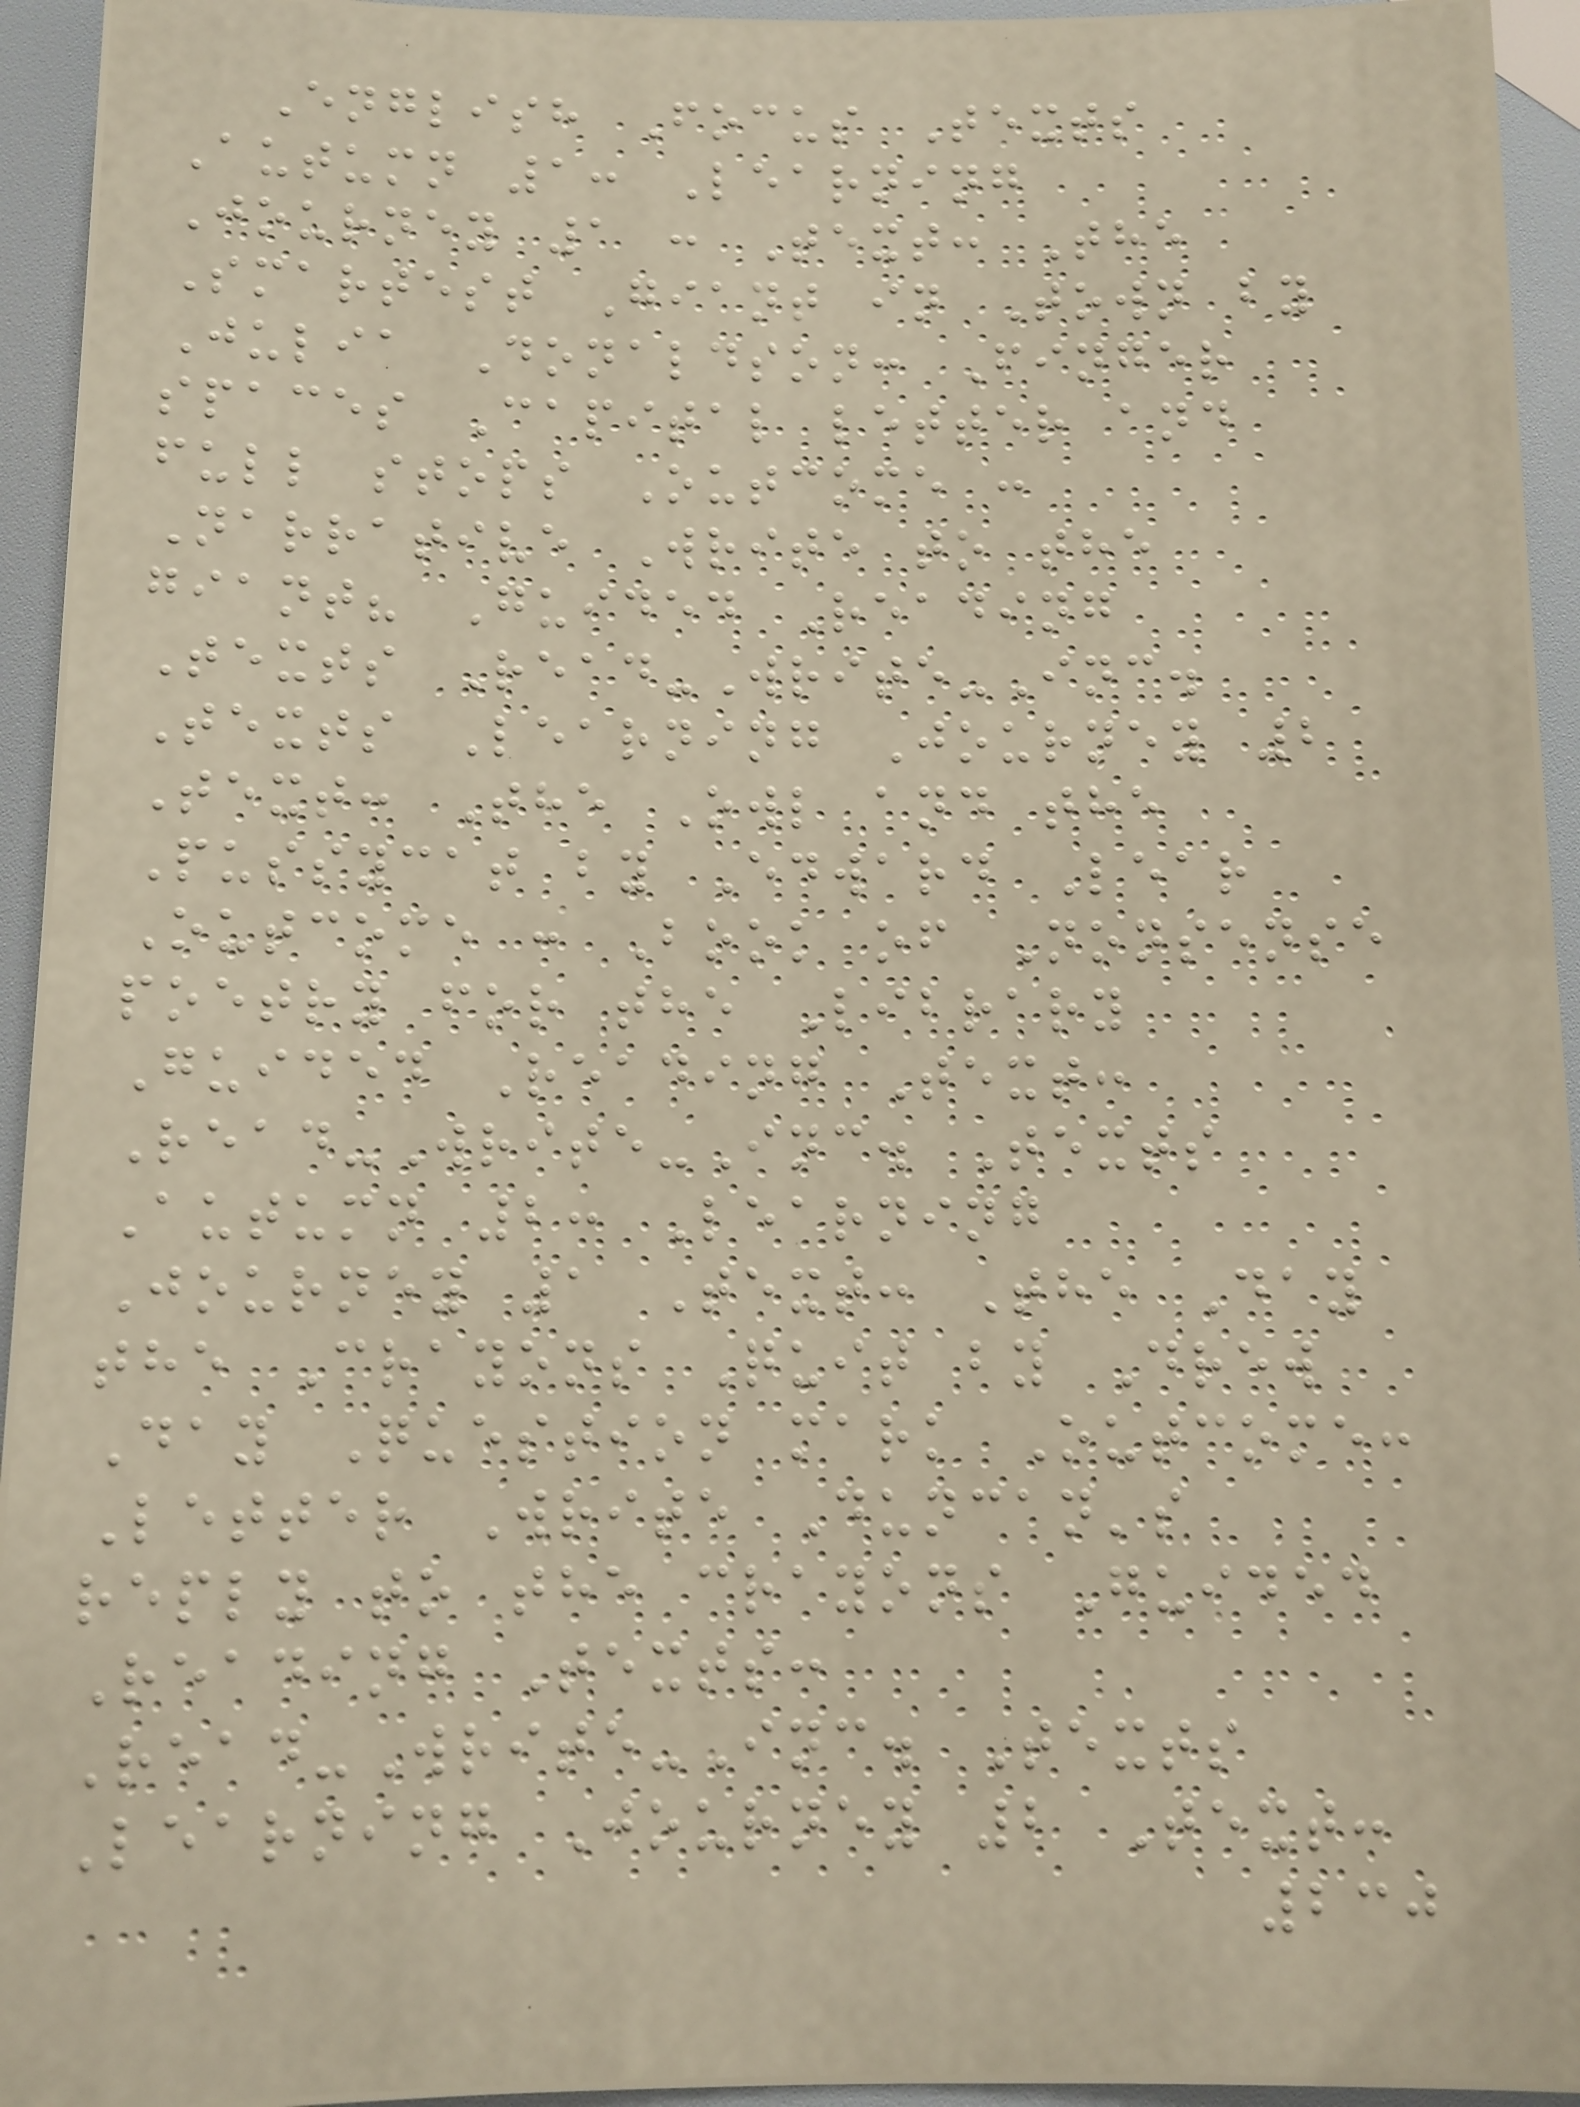English Focus Texts
Autumn 1: Learning
Journey 1 : Text: The
Smartest Giant in Town by
Julia Donaldson: Finger
spaces Capital letter and
full stops Outcome :
Narrative Write to the
giant? Guided Reading
Texts Read-Write-Inc.
Texts Learning Journey 2
Text: The Owl and the
Pussycat by Edward Lear
Outcome : Book of Nonsense
poetry for the Library
Guided Reading Text:
Read-Write-Inc. Texts
Autumn 2: Learning
Journey 1 Text: The Day
the Crayons Quit by Drew
Day Question mark Outcome:
Letter Write Duncan's
reply to the crayons Guided
Reading Texts:
Read-Write-Inc. Texts
Learning Journey 2 Text:
230
